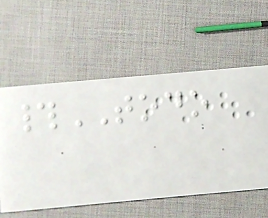#TODO
